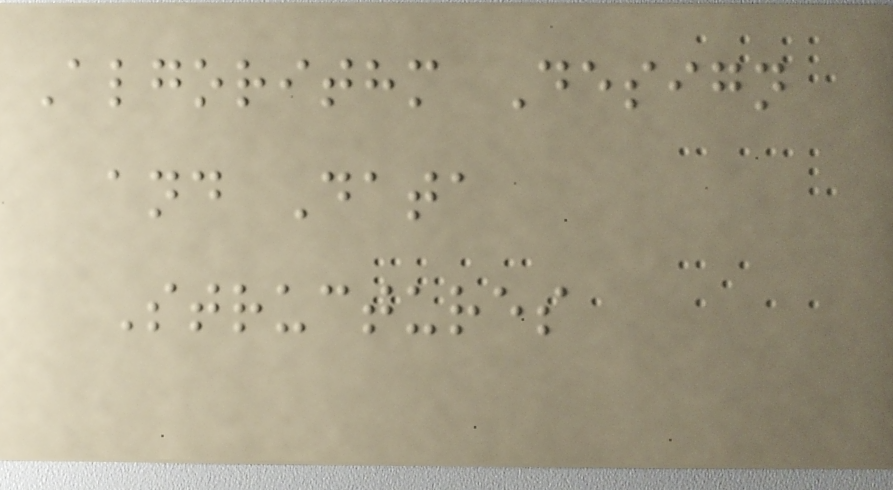Algorithm Design
and Data
Structures
